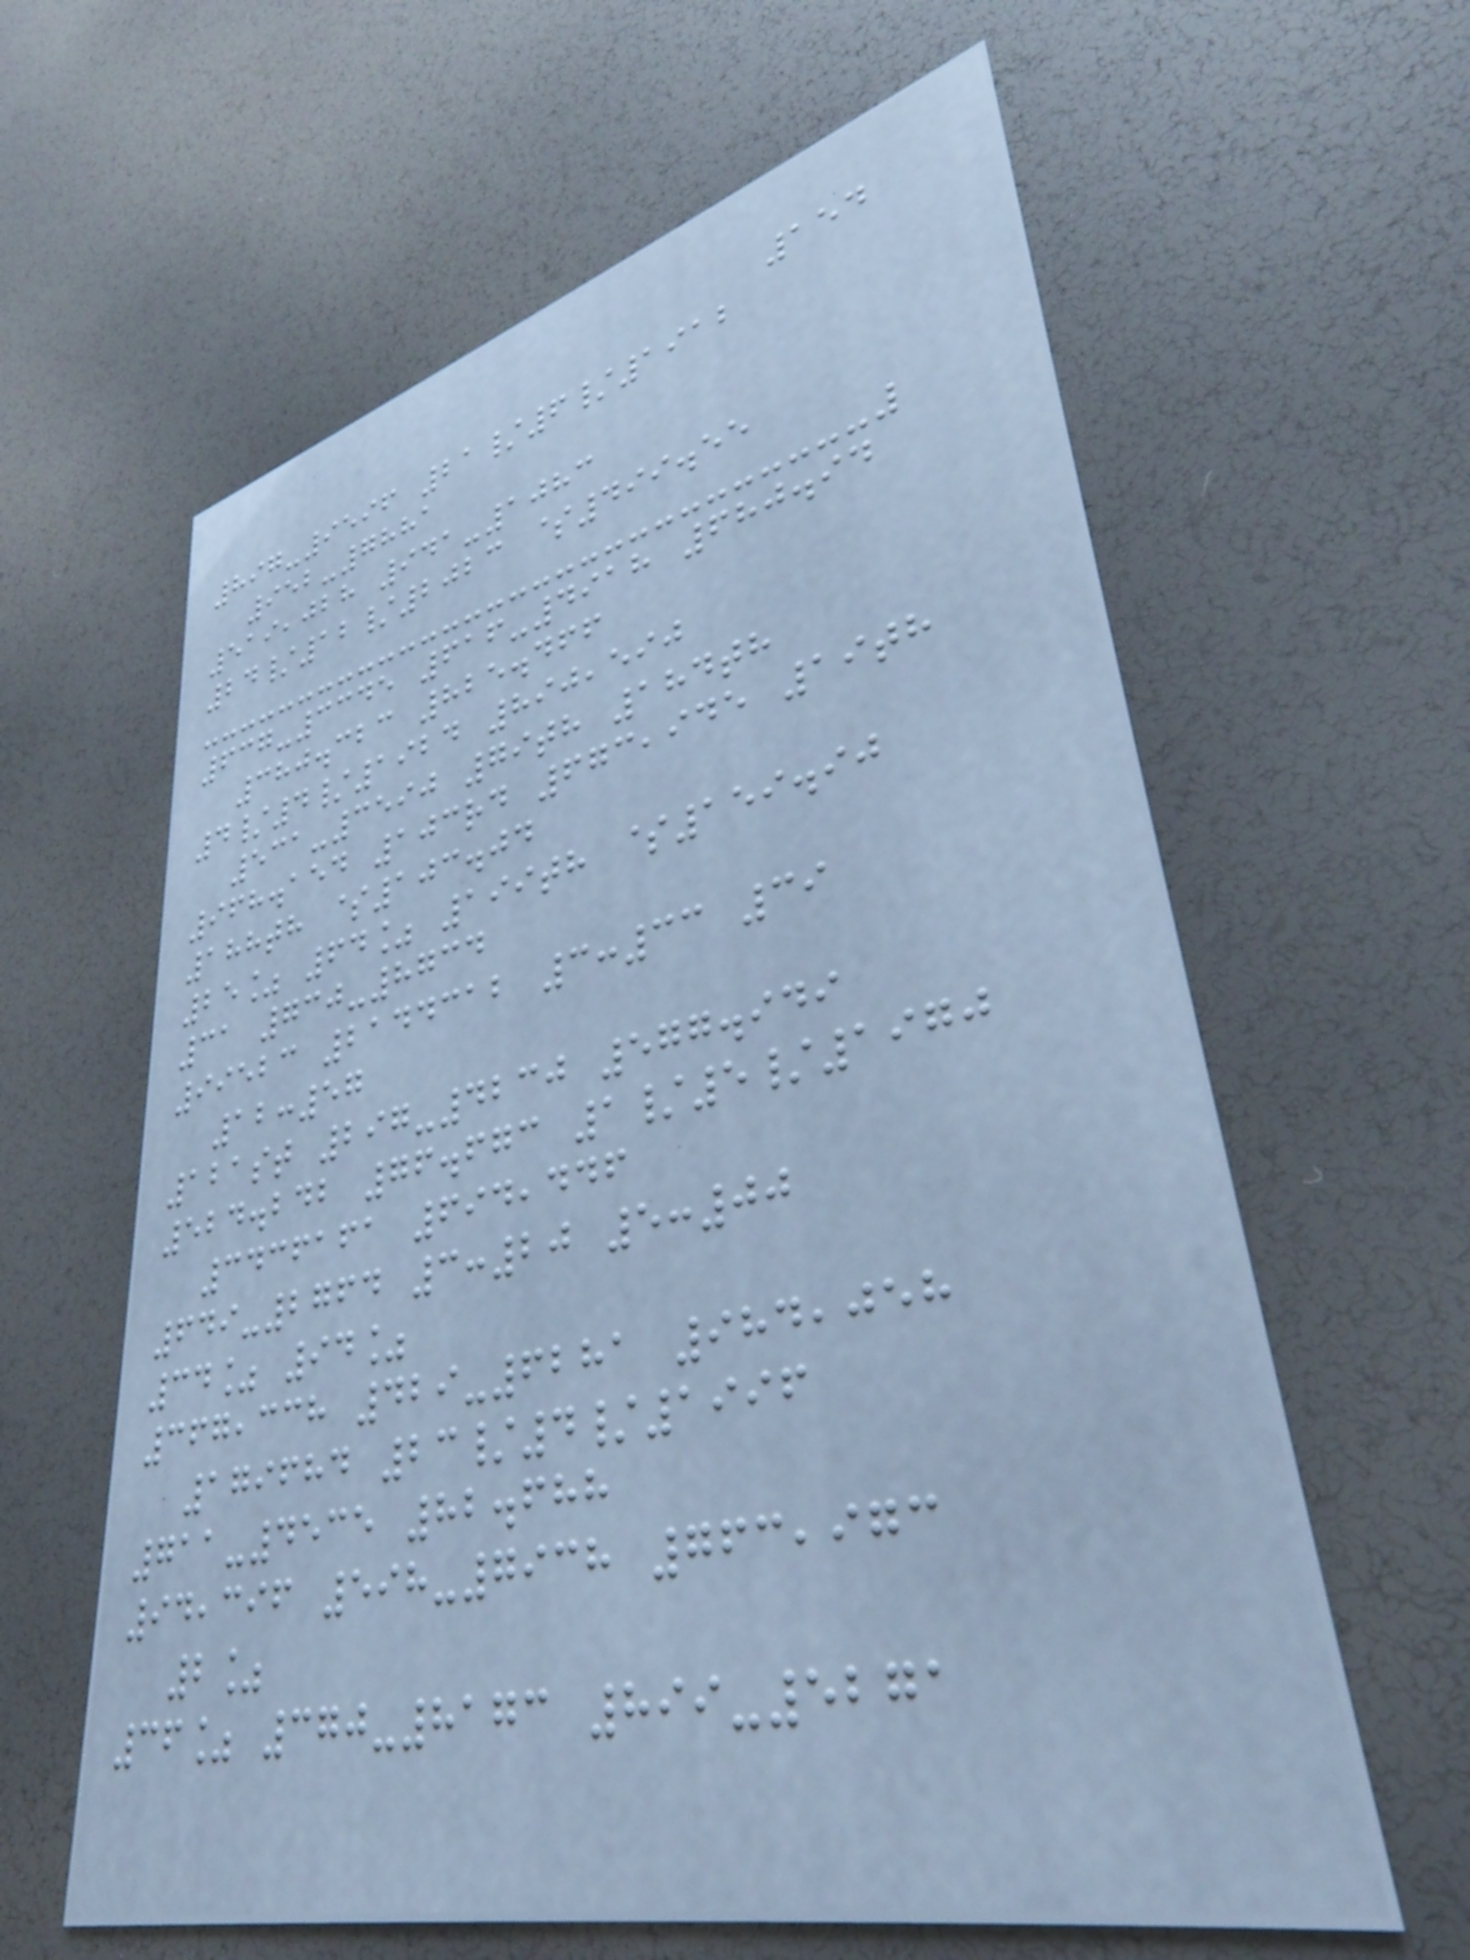154
897-9596 21/6/1912
952-7881
519,028 941-1083
24/12/2023 $499.55
637-3345 616-4918 680.94
380.323 825.466
4/4/1924 890,590
531-3590 79th 184th
968.154 103rd 673,945 19th
188th $103.04
25% 64% 199th $159.90
31 730-8734
99523 2144312 3:33 39
12:57
121st 297-4230 577.949
524.242 76.673 1/5/1970
3436161 694,446
649-2764 3:20 5:00
34% 94%
367,338 429-6281 984,058
179684 23/4/1996
711-4535 82.688
94,396 598-7938 763,973
2%
36% 370-8173 899-5271
